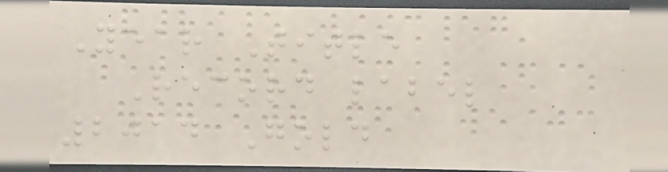Year Title
Record label
2014 Gold
